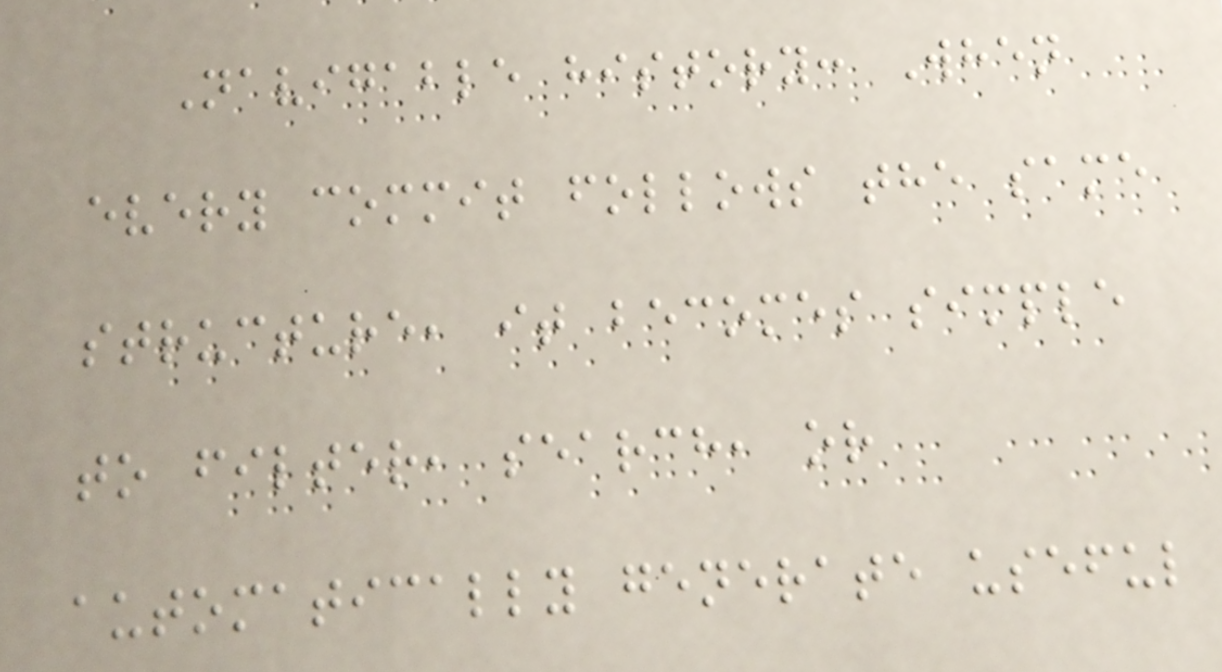Navigable history: When
every commit follows the same
structure, it becomes simple
to filter, search, or
automatically generate useful
